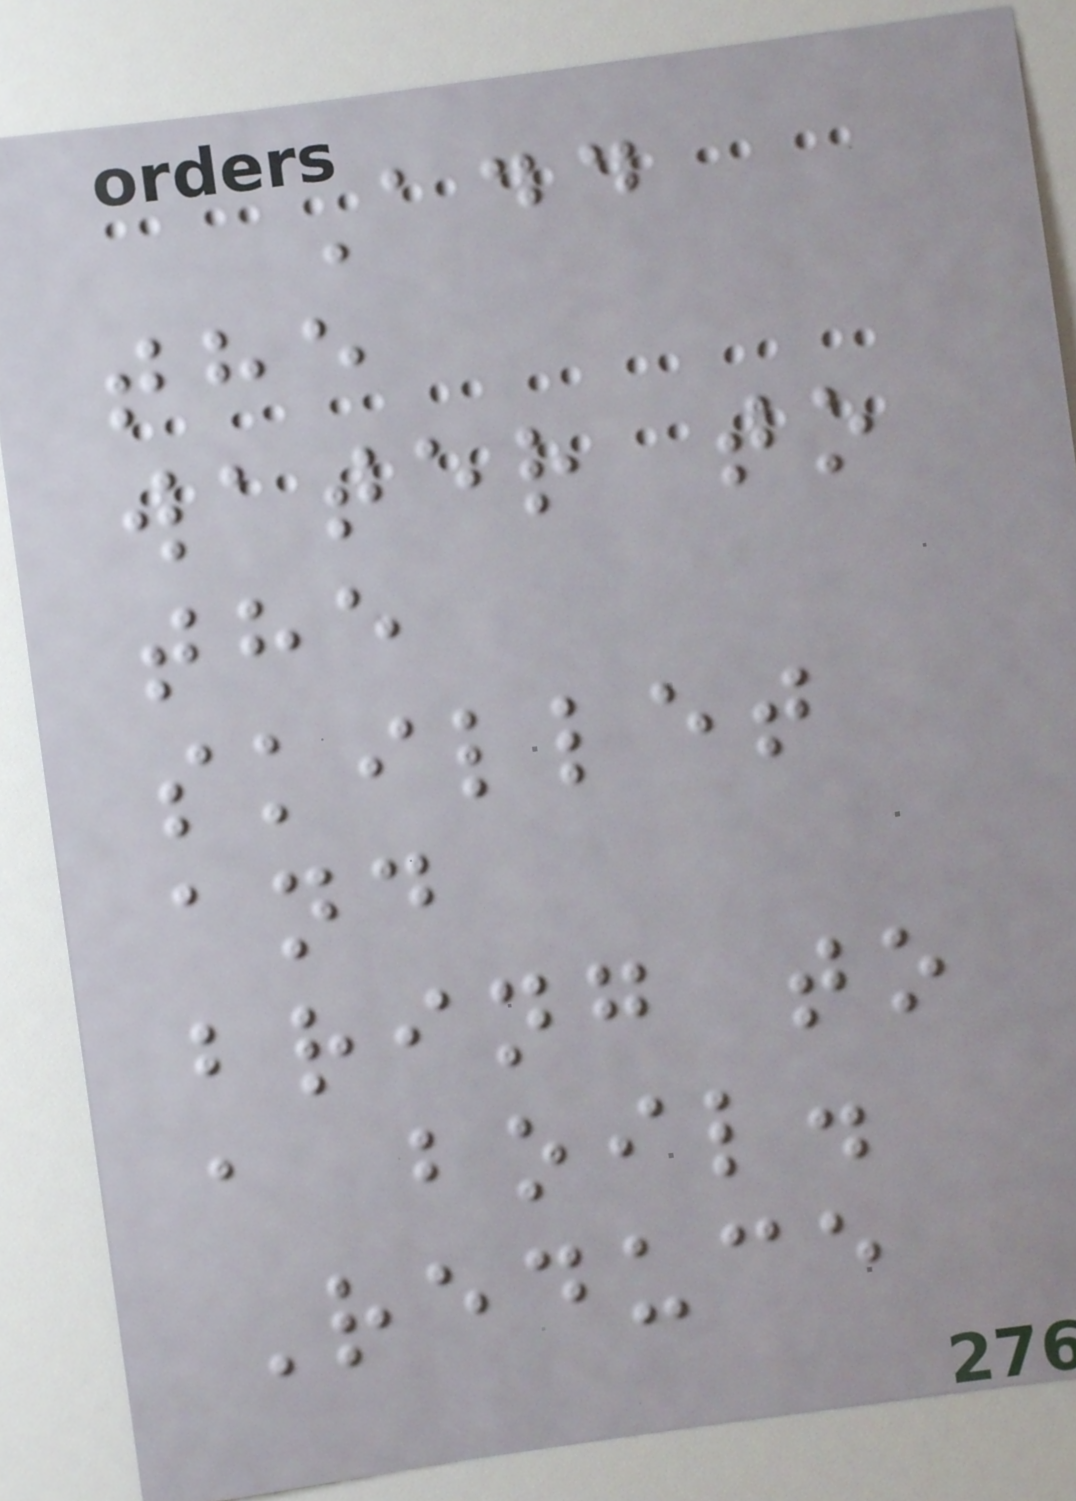Add
the
water to
the
skillet
and
bring to
a boil.
Reduce
